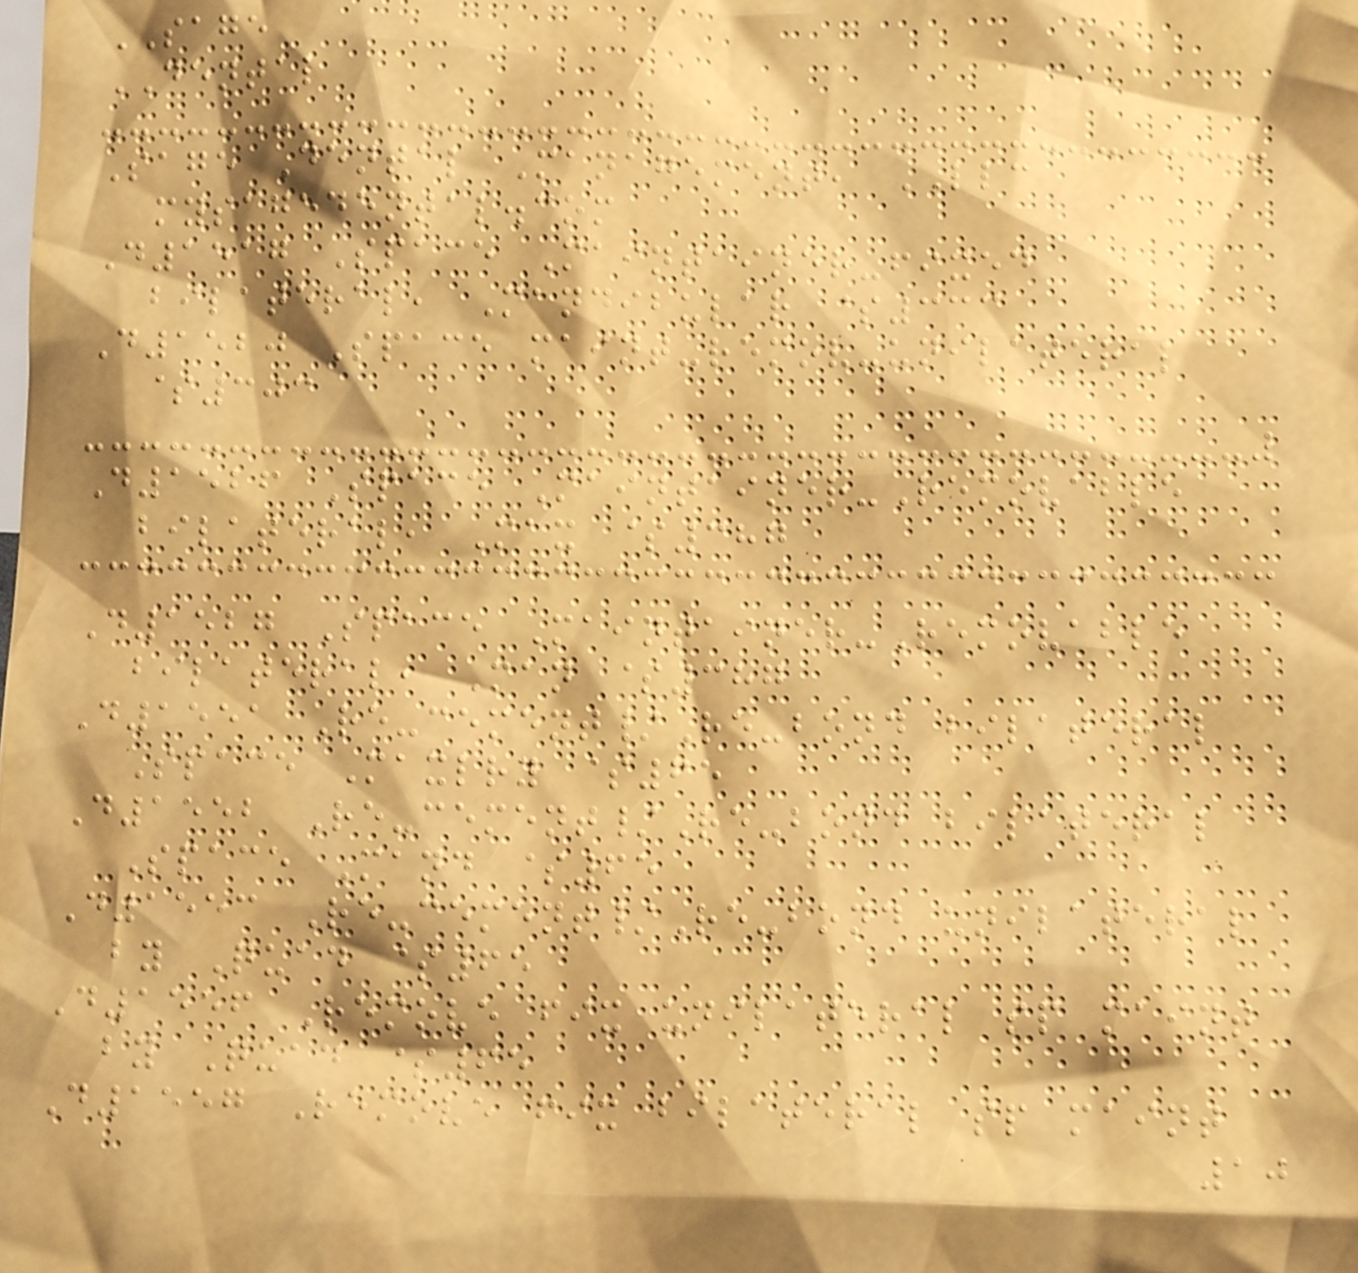SAGE
DENTAL
Sage Dental Management, LLC
mysagedental.com
D1517 Space Maintainer-fixed
bilateral, Mandibular $333
D1520 Space maint-remov-unilateral
$303
D1526 Space Maintainer-Removable
bilateral, Max $387
D1527 Space Maintainer-Removable
bilateral, Man $387
D1551 Re-cement/Re-bond bilateral
Space Maxlry $65
D1552 Re-cement/Re-bond bilateral
Space Mand $65
D1553 Re-cement/Re-bond unilateral
by Quad $65
D1556 Remove fix unilateral sp maint
by Quad $65
D1557 Remove fix bilateral sp maint
10
